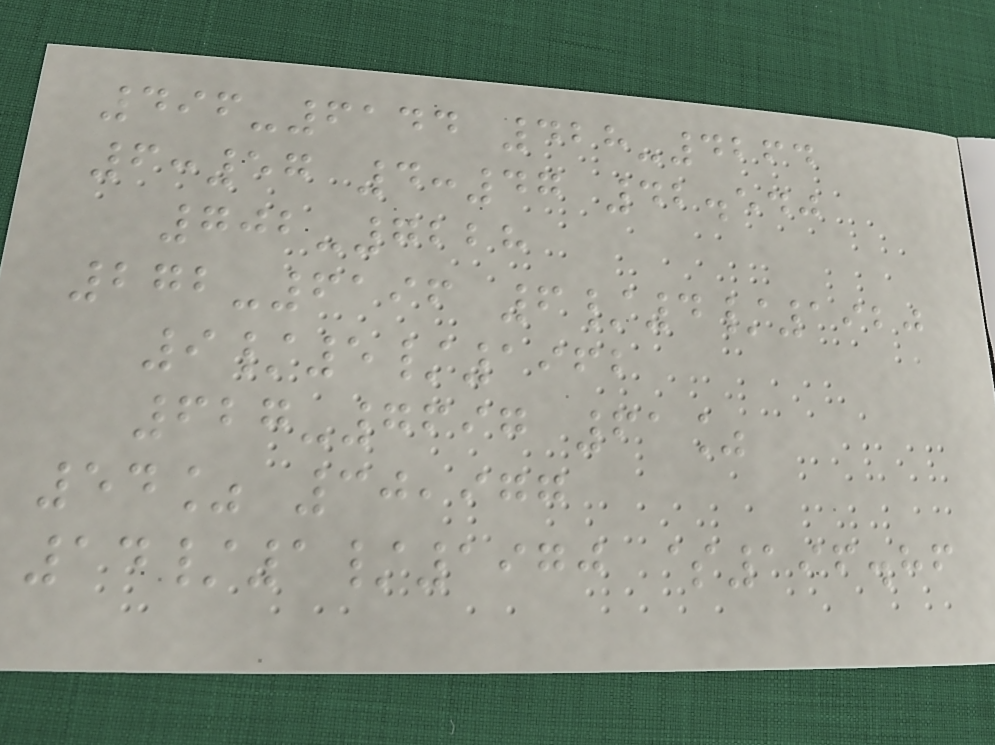496-6144 428-4264
6:57 4:47 42.540
702-7228
272-6196 6/4/1920
9/5/1962
627-7697 61%
54% 30,977
14/1/1970 $196.86
